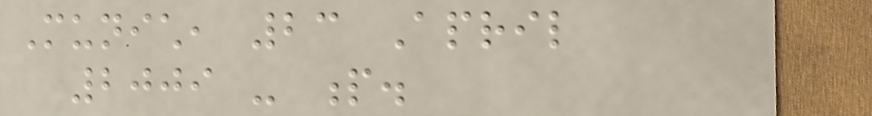Munich, 23 April
2009 - p.
